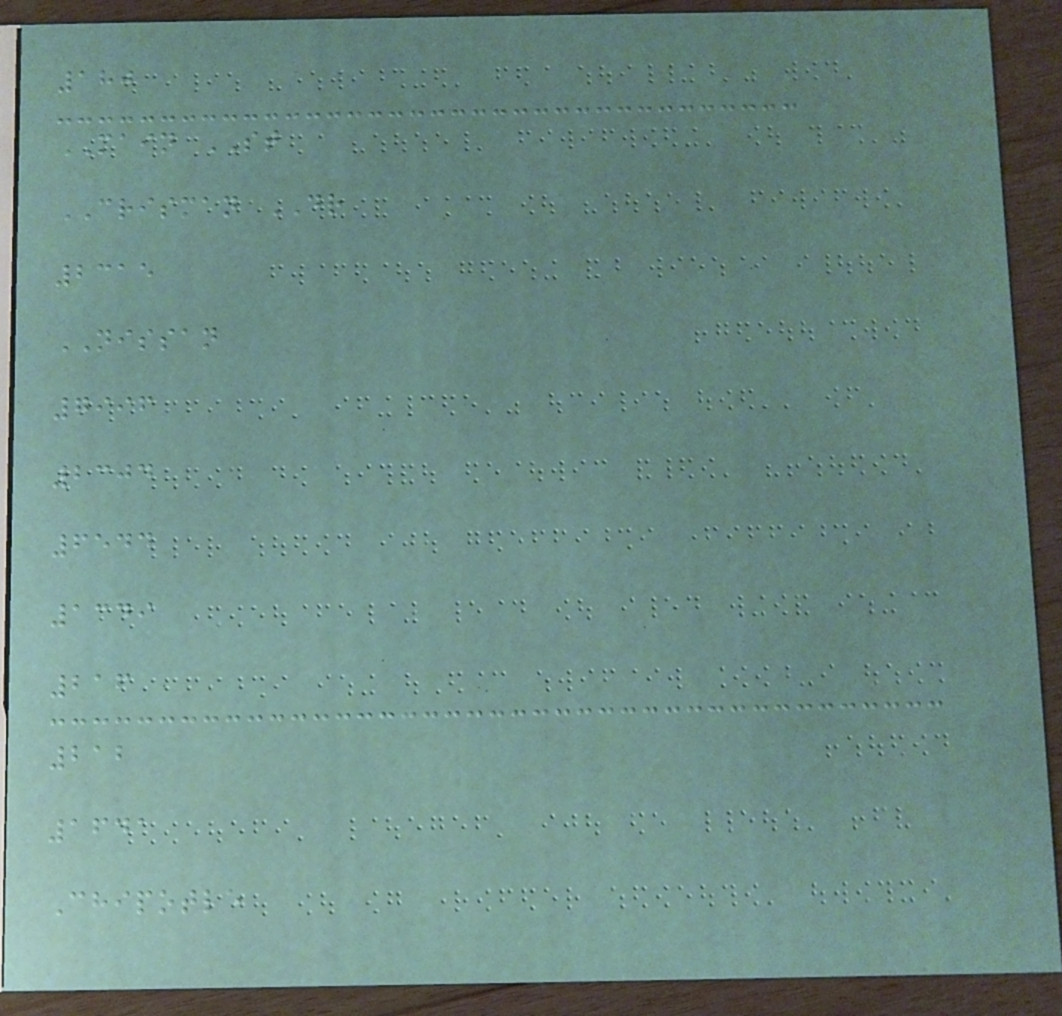180
MAIN ST
CRISMAN DR
2315
NISSAN
7996
2304
6544
1349
216
212
1641
Chipotle
